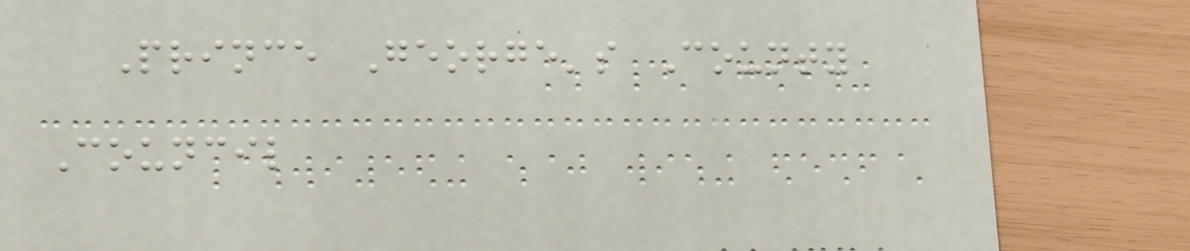Prince George's County
Council
